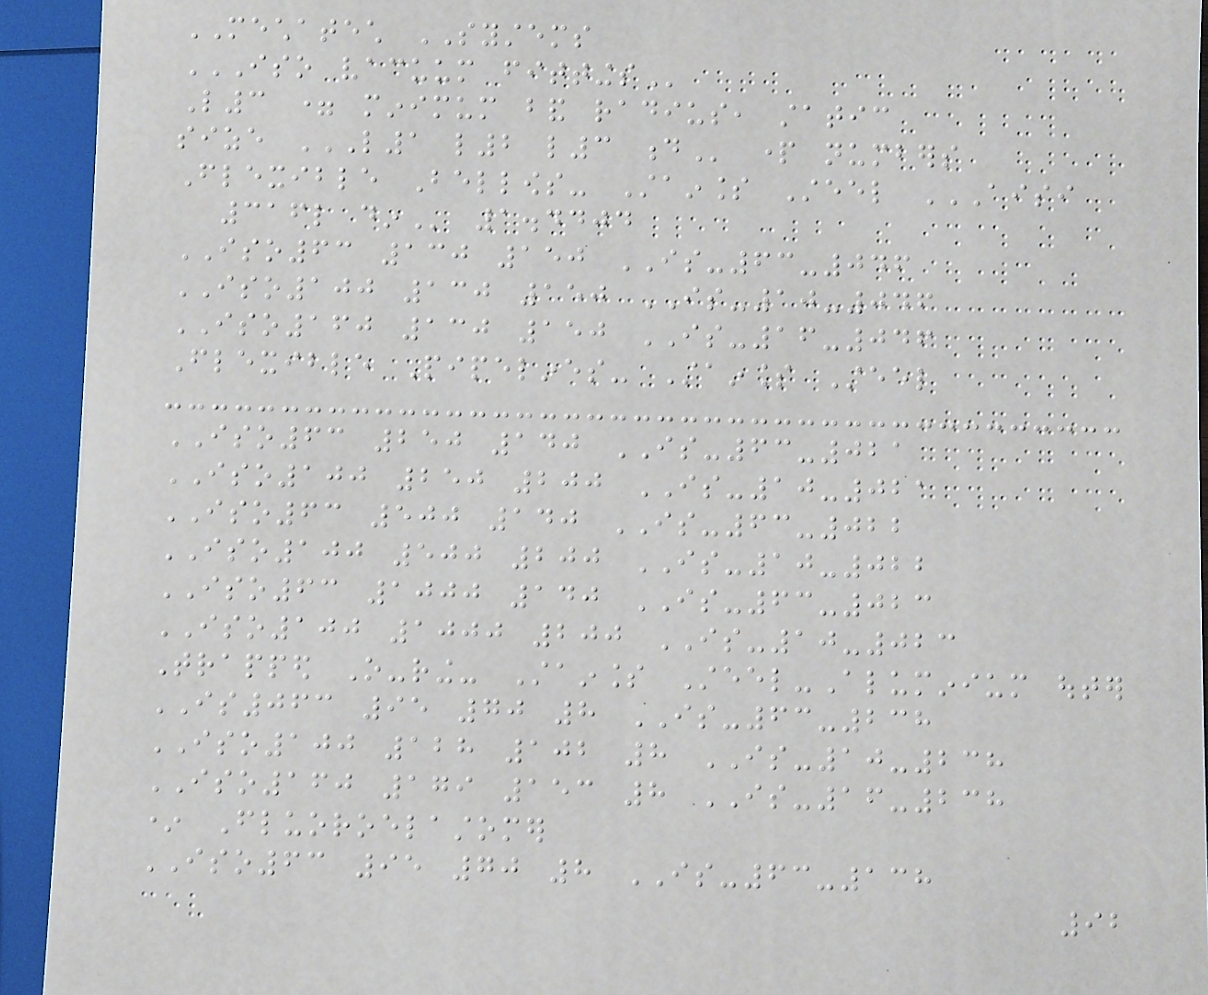MECHATECH SYSTEMS
ISO VACUUM FITTINGS
L3 = minimum band radius, static
size L1 L2 L3 D part numbers
Flexible Bellows- Stainless Steel AISI
316L DIN 1.4404
ISO63 130 150 IS-63-046
ISO100 130 150 IS-10-046
ISO160 130 150 IS-16-046
Flexible Pipelines- Stainless Steel
ISO63 250 140 IS-63-021
ISO100 250 200 IS-10-021
ISO63 500 140 IS-63-022
ISO100 500 200 IS-10-022
ISO63 1000 140 IS-63-023
ISO100 1000 200 IS-10-023
Trapped O-ring- Stainless Steel-Aluminium outer
IS063 95 70 8 IS-63-238
ISO100 128 102 8 IS-10-238
ISO160 179 153 8 IS-16-238
* Fluoroelastomer
ISO63 95 70 8 IS-63-138
92
